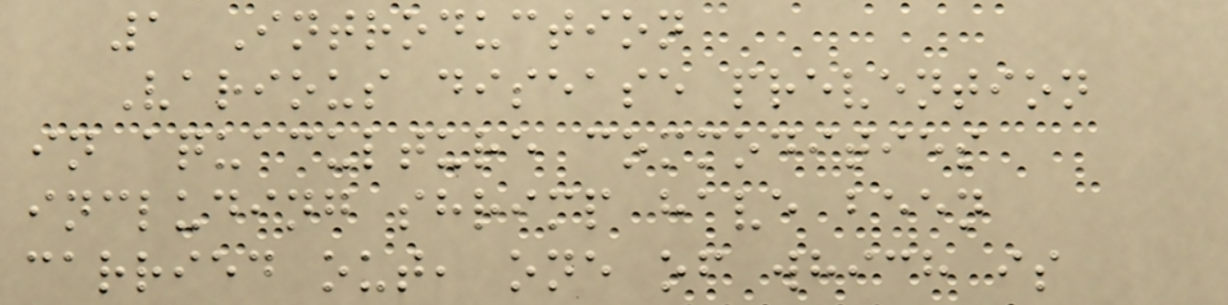1 Introduction
Various disease prevention
in aquaculture commodities
including shrimp have been
carried out, one of which is
